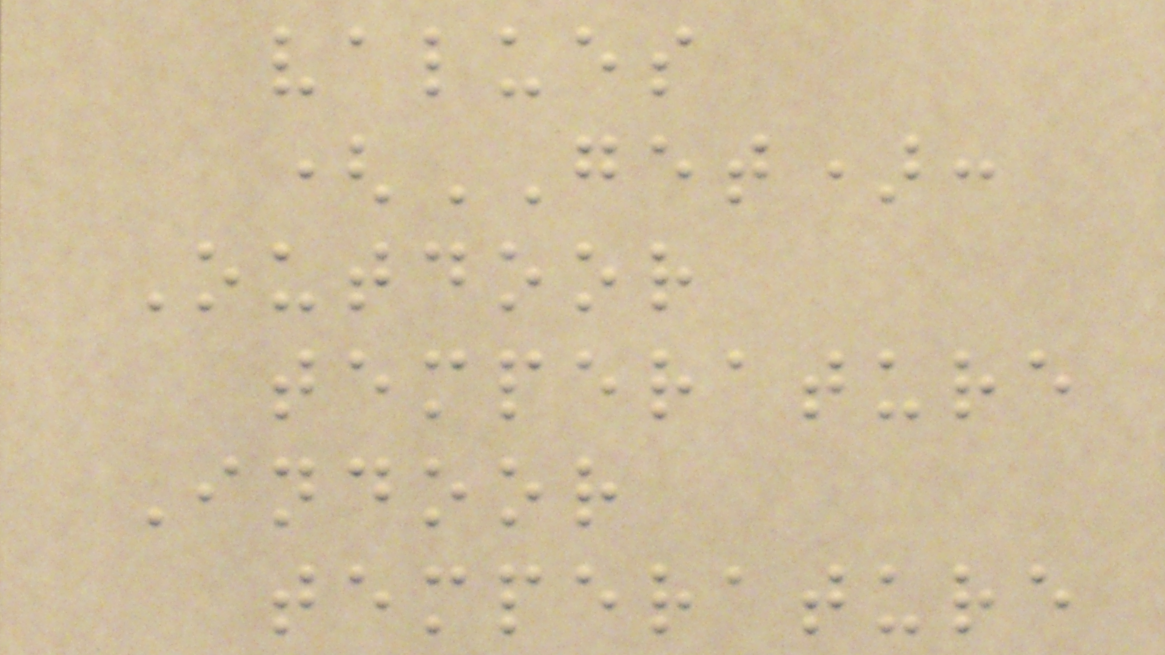values
(GET):
Outdoor
temperature
Indoor
temperature
